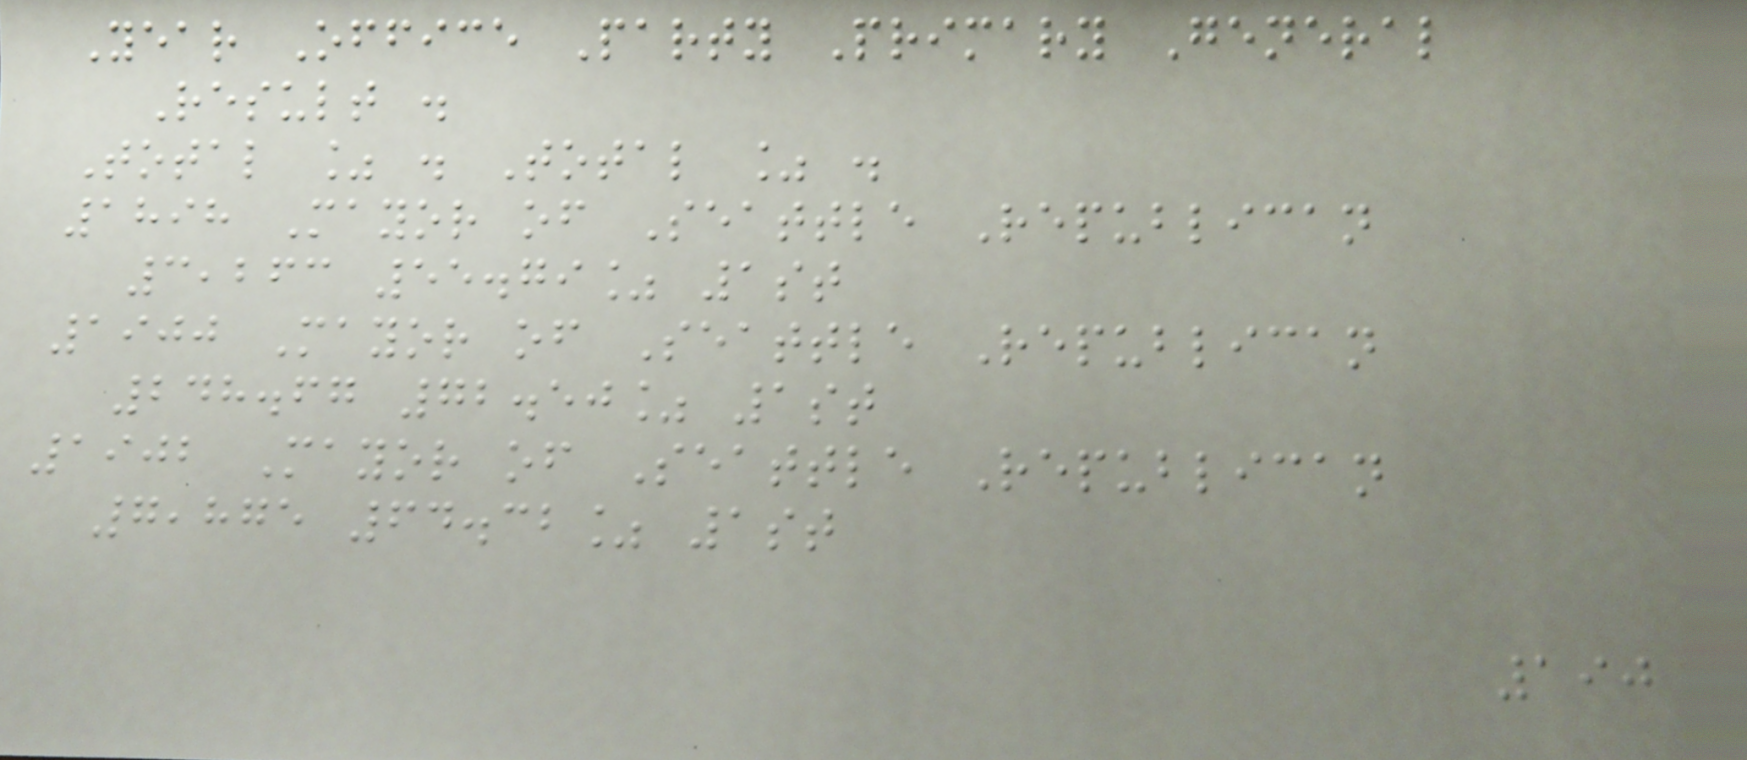Year Office Party Primary General
Result .
Total % . Total % .
1898 Mayor of Seattle Republican
3,263 55.79% 1st
1900 Mayor of Seattle Republican
248.67 72.50% 1st
1902 Mayor of Seattle Republican
7,875 64.32% 1st
190
